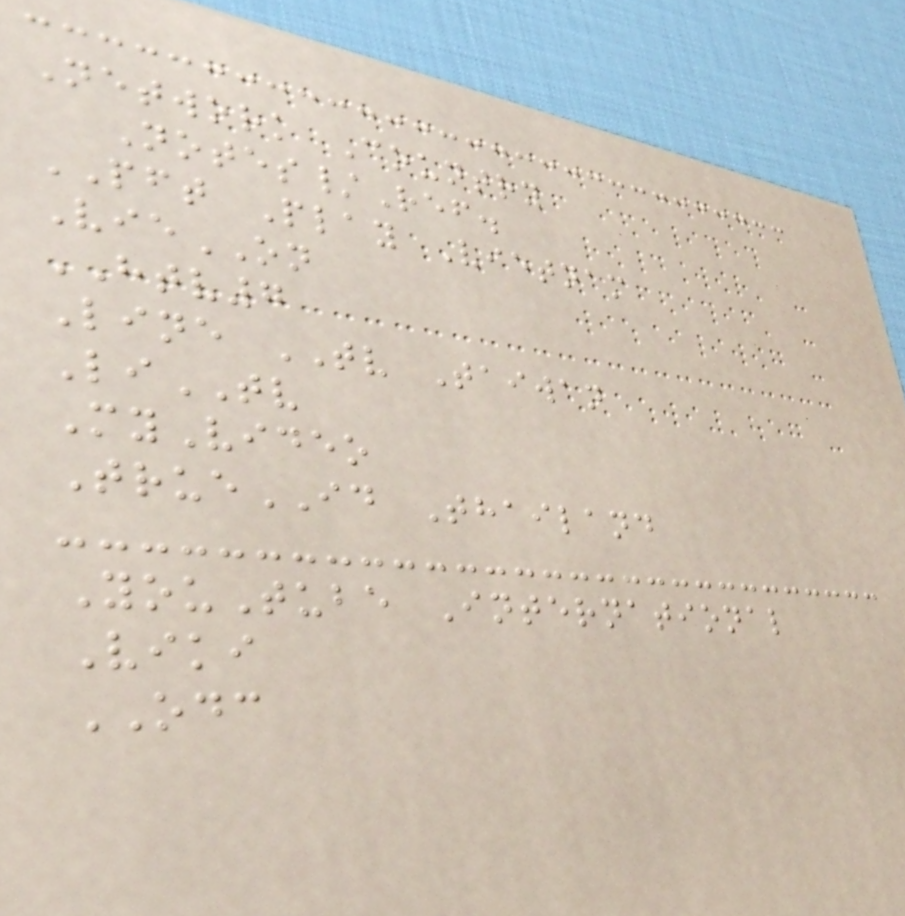Network Country
Notes/Ref.
PFT Play Vietnam
VieON
HTV7
Line TV Taiwan
LiTV
MyVideo
TrueID Thailand
YouTube International
Viki
ODC
